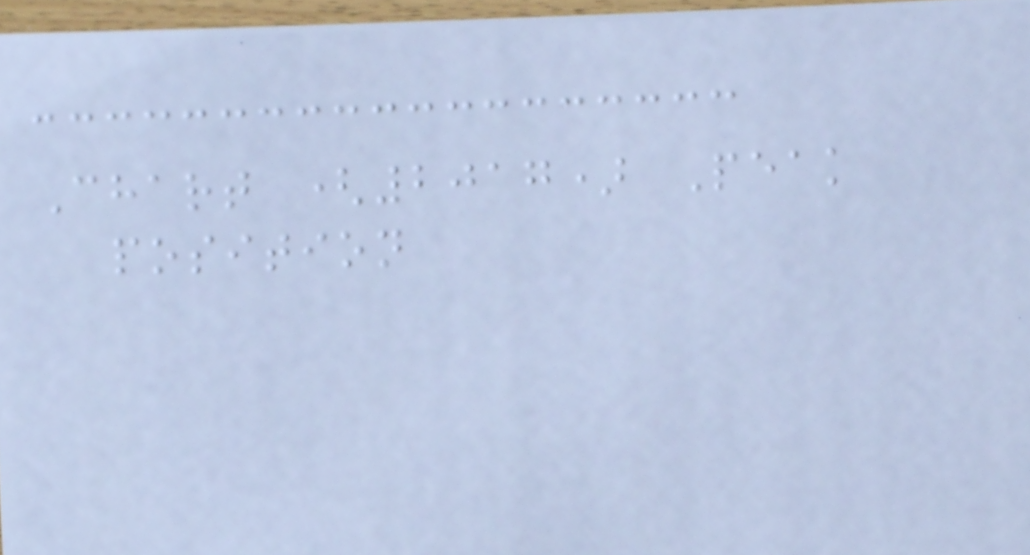Chart (2017) Peak
position
